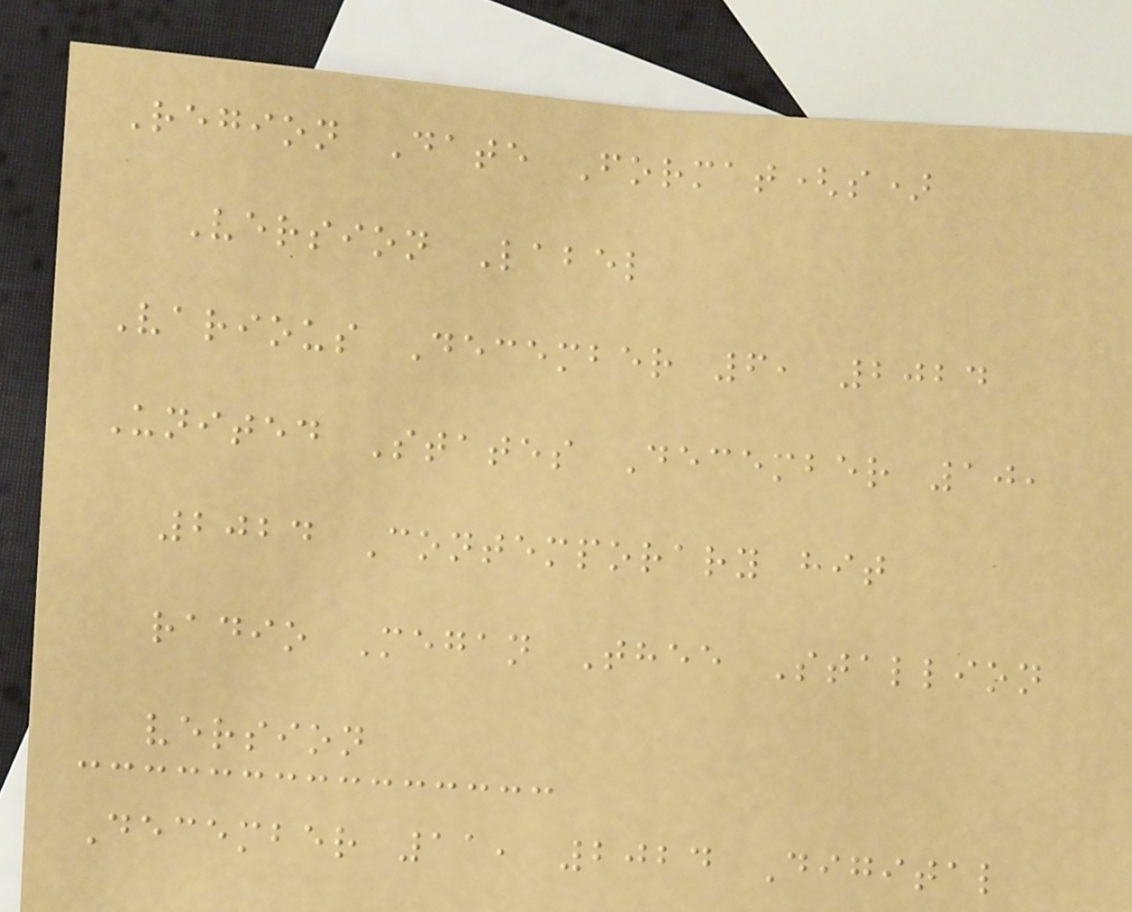Region Date Format(s)
Version Label
Various December 6, 2024
United States December 10,
2024 Contemporary hit
radio Megan Thee Stallion
version
December 11, 2024 Digital
